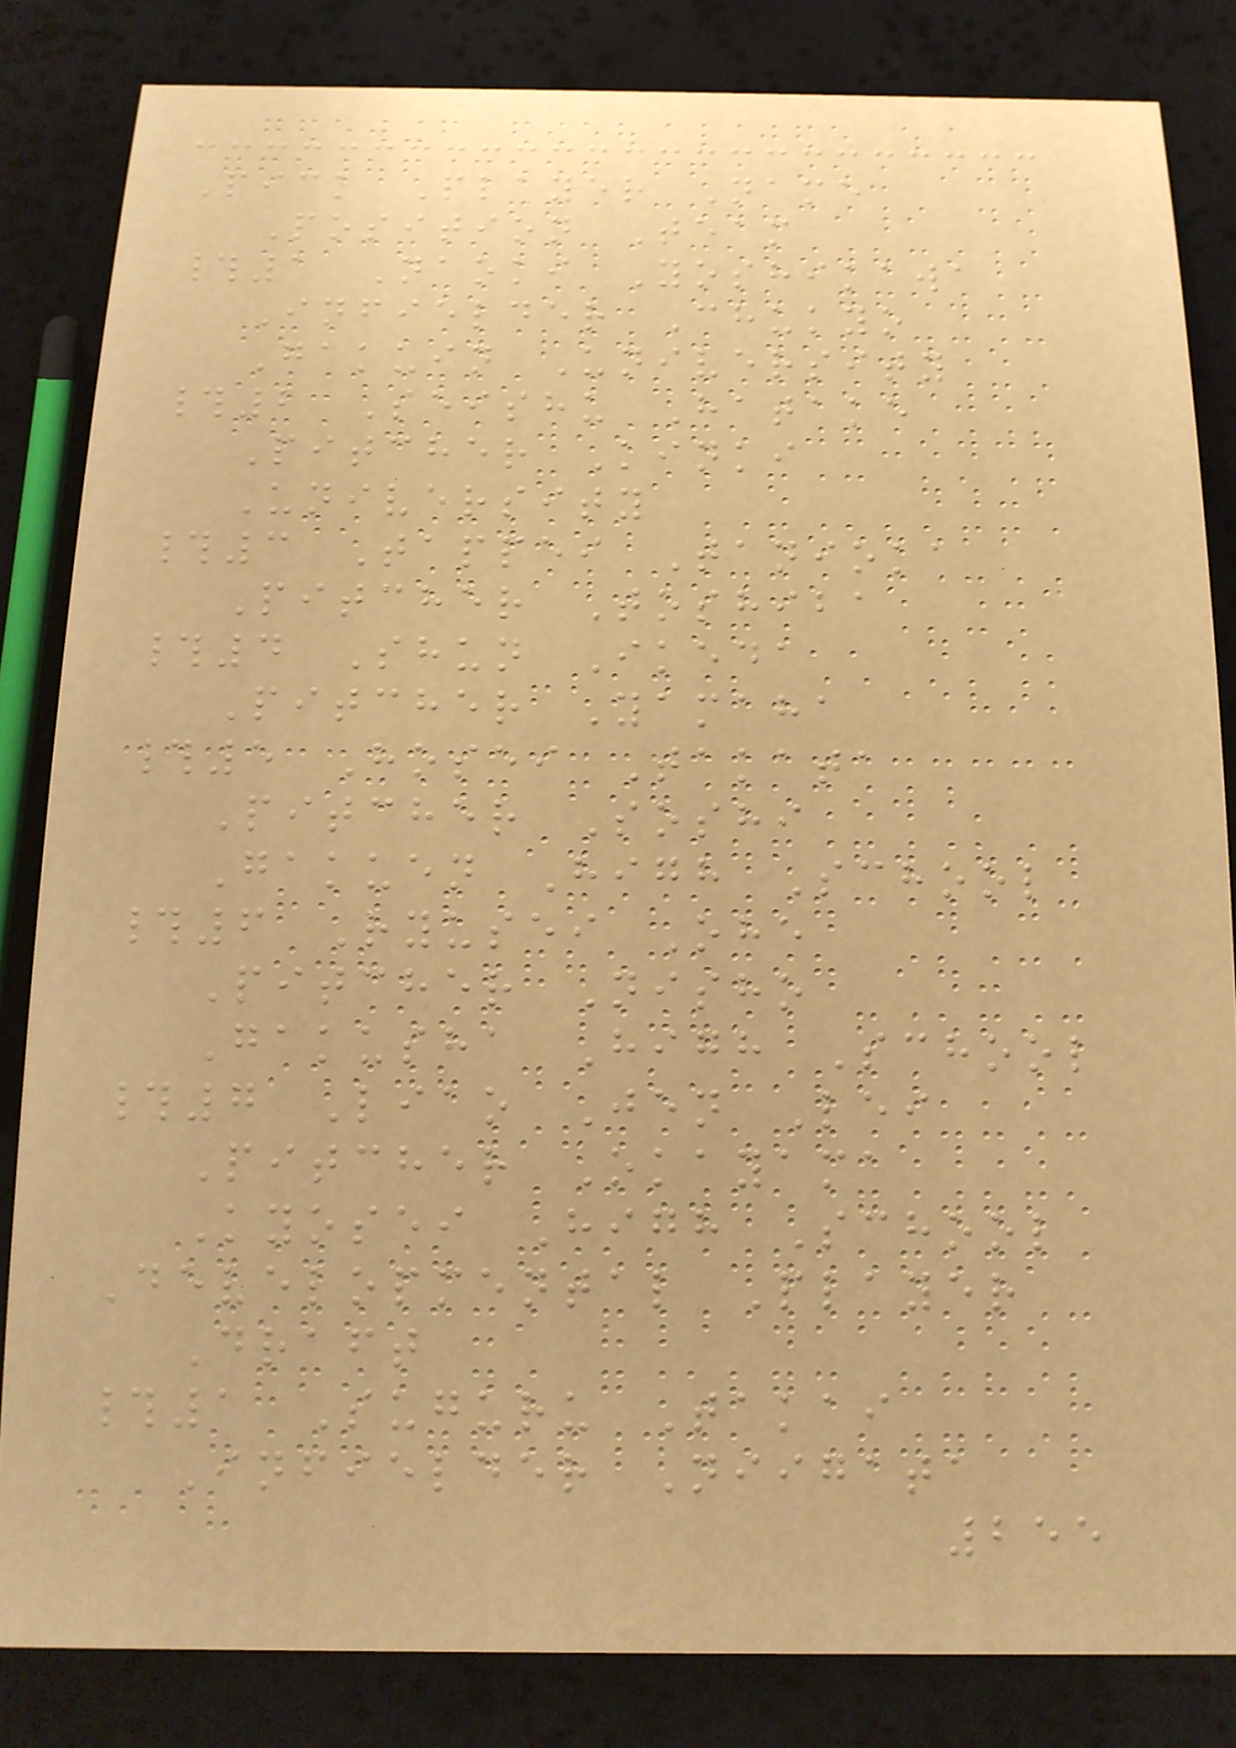Pick Player Name
Position Team
#1 Naoki Yoshikawa
Infielder Chukyo
Gakuin University
#2 Seishu Hatake
Pitcher Kinki
University
#3 Tappei Tanioka
Pitcher Toshiba
#4 Shun Ikeda
Pitcher Yamaha
#5 Hosei Takata
Pitcher Soshi
Gakuen High School
#6 Ryusei Ohe
Pitcher Nisho
Gakusha High School
#7 Liao Jen Lei
Pitcher Okayama
Kyosei High School
Developmental Player
Draft
#1 Suguru Takai
Infielder Niigata
255
